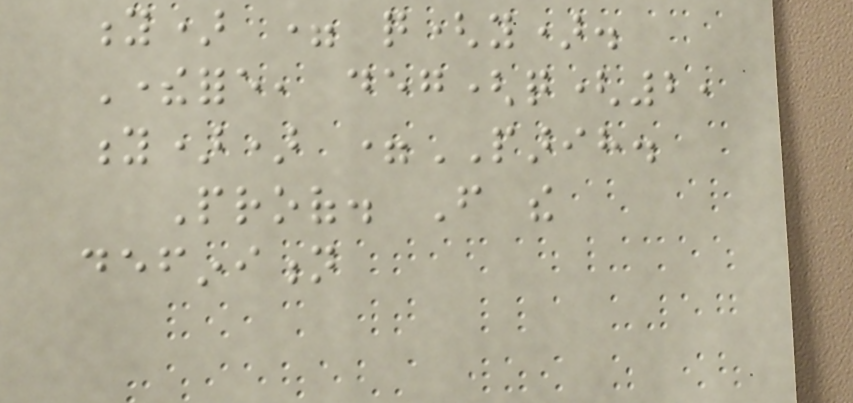y) = q(y).
Therefore, deg(q(2,
y)) =PARIH.
Proof. From the
definition
